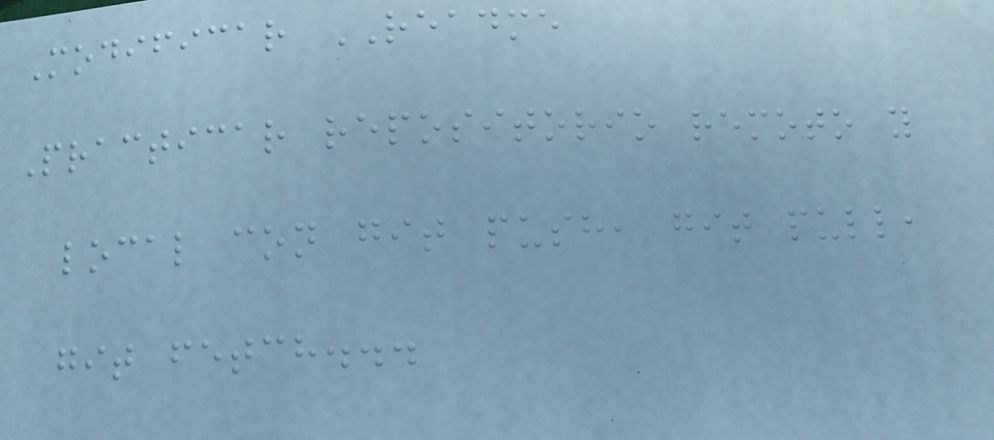Modificar README
Practicar repositorio remoto y
local con git push, git pull,
git fetch...
